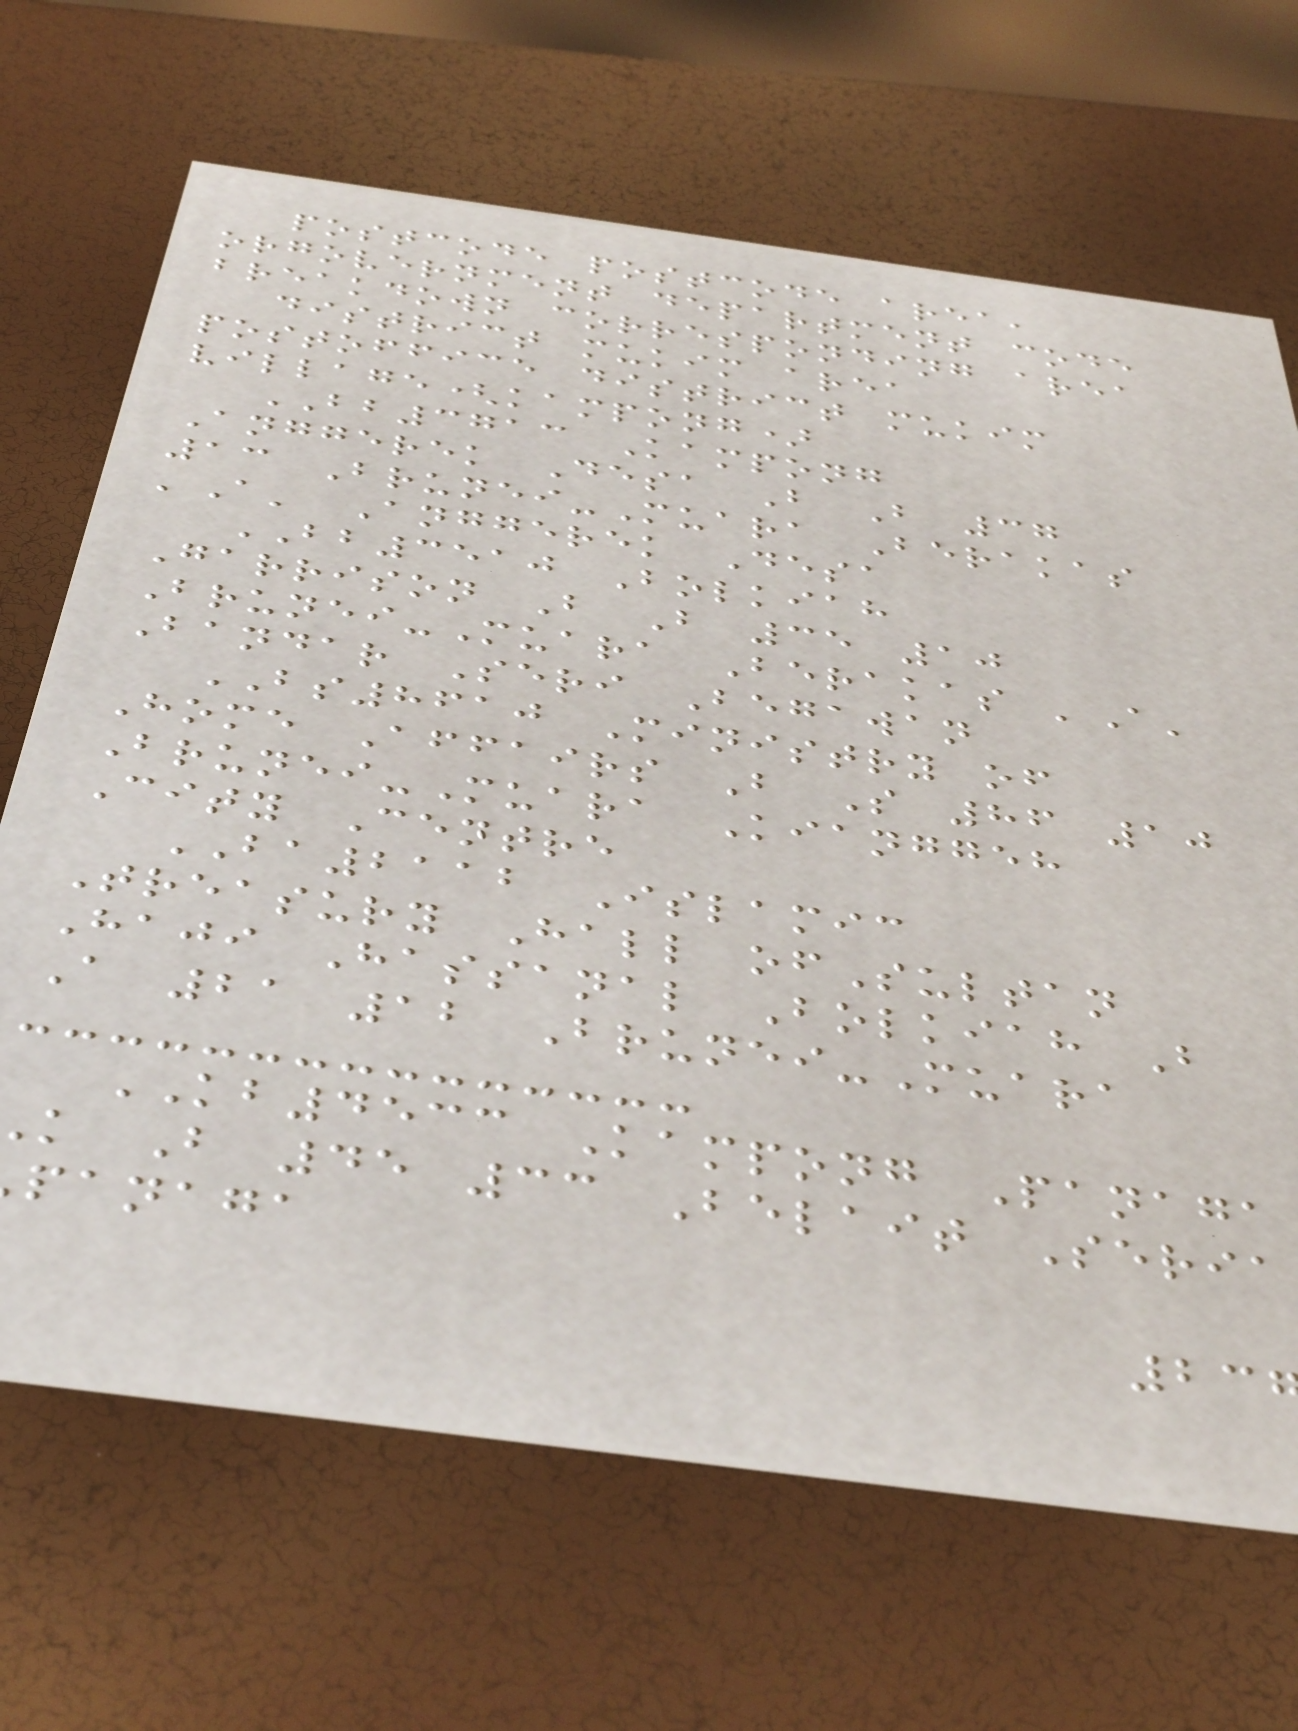postcode postcode area,
orgovernment department code
breakdown corresponding area
district mukim area
postoffice district mukim
village(kampong)
BB3713 Kampong
Anggerek Desa B B 37
13 Brunei-Muara Berakas
'A' Anggerek Desa
BB3510 Bolkiah
Garrison B B 35 10
Brunei-Muara Berakas 'A'
Bandar Seri Begawan
BS8610 Ministry of
Home Affairs B S 86 10
Brunei-Muara Kianggeh
City Centre
BA2112 Islamic
Treasury Hall ofSultan
Haji Hassanal Bolkiah B
A 21 12 Brunei-Muara
KB4533 Kampong Panaga
k B 45 33 Belait Seria
panaga
